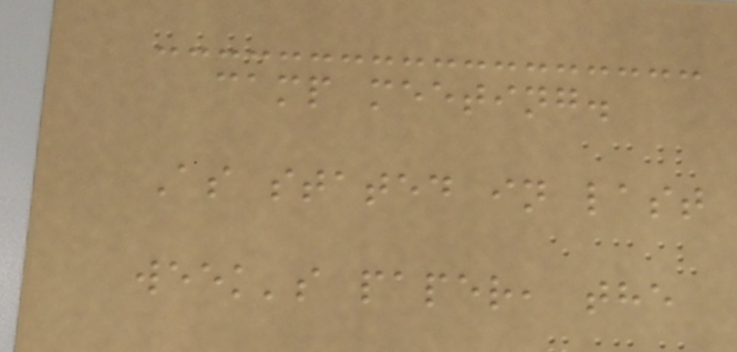camp meeting.
As stated in last
week's paper, the
